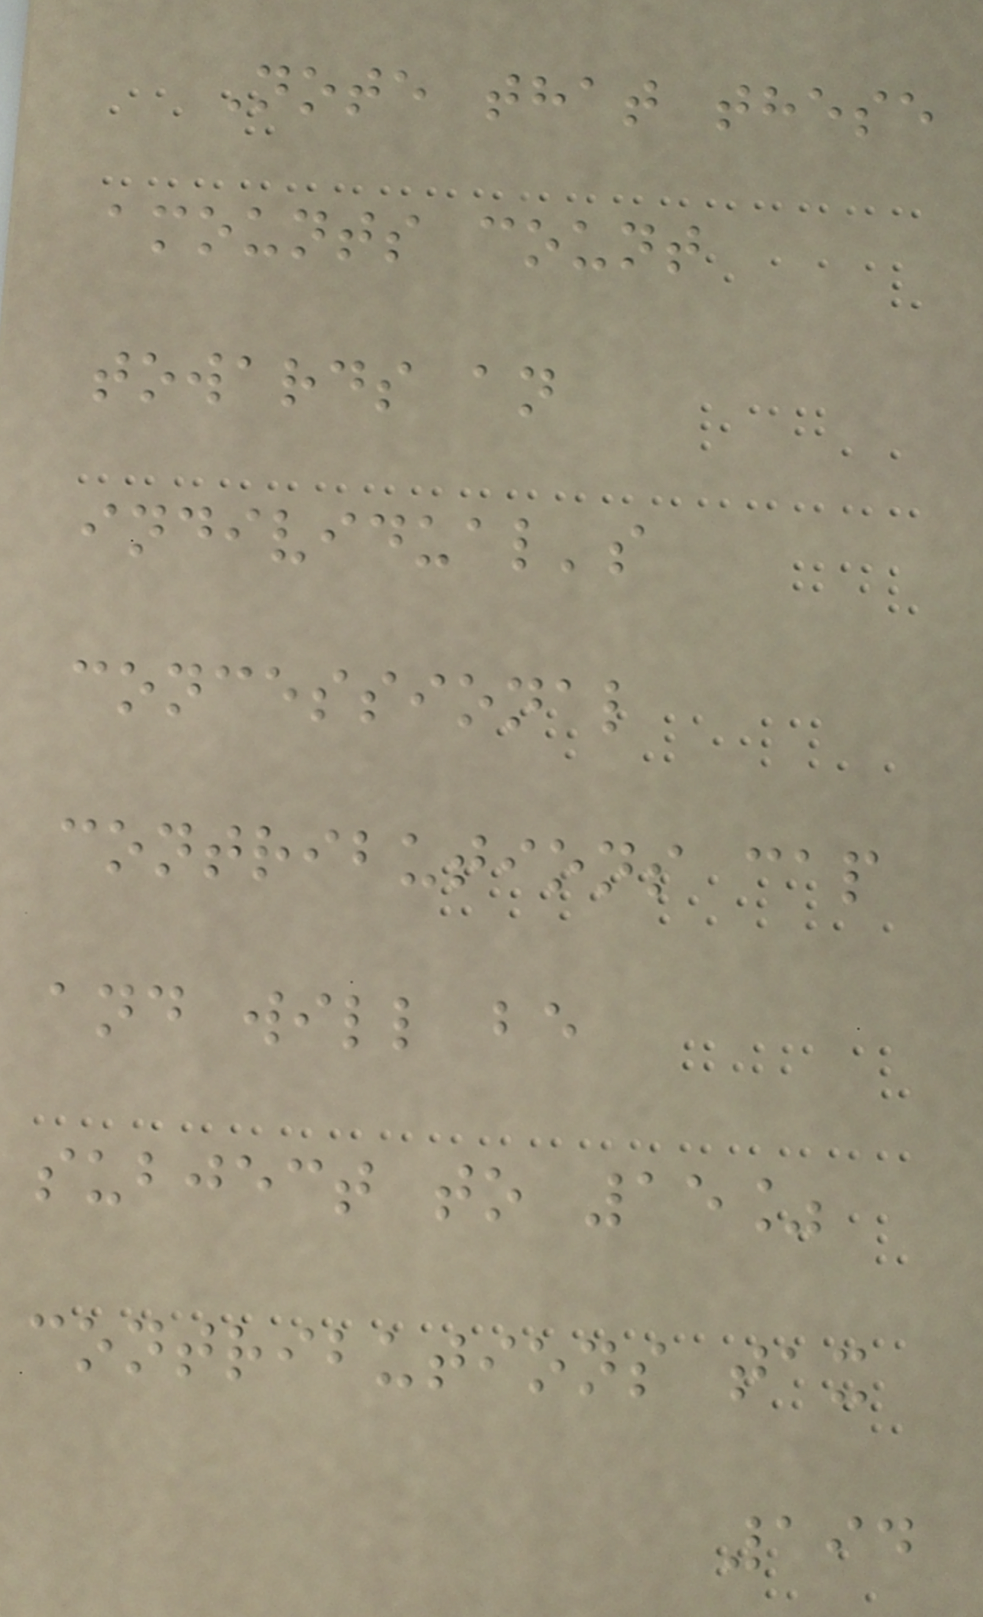Note that these
amounts count
towards an
individual's
concessional
contributions cap
and will be
subject to 15%
contributions tax
194
